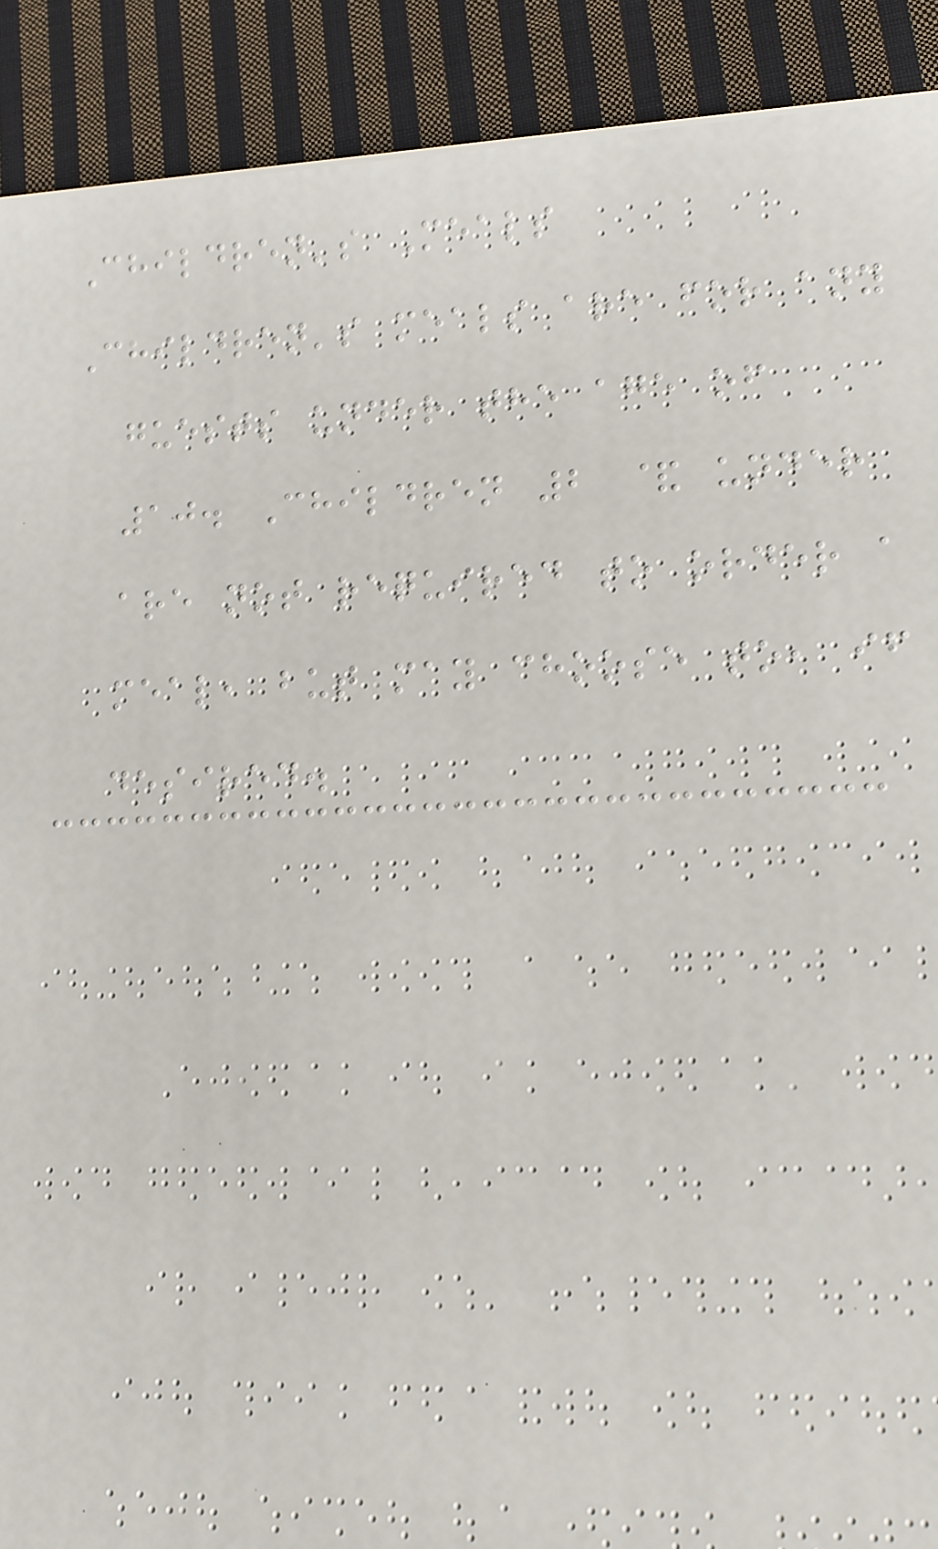Children's Meals
Children's meals are for any
guests under the age of
10. Children 2 & under
are not required to order a
meal, but may choose to, if
desired.
